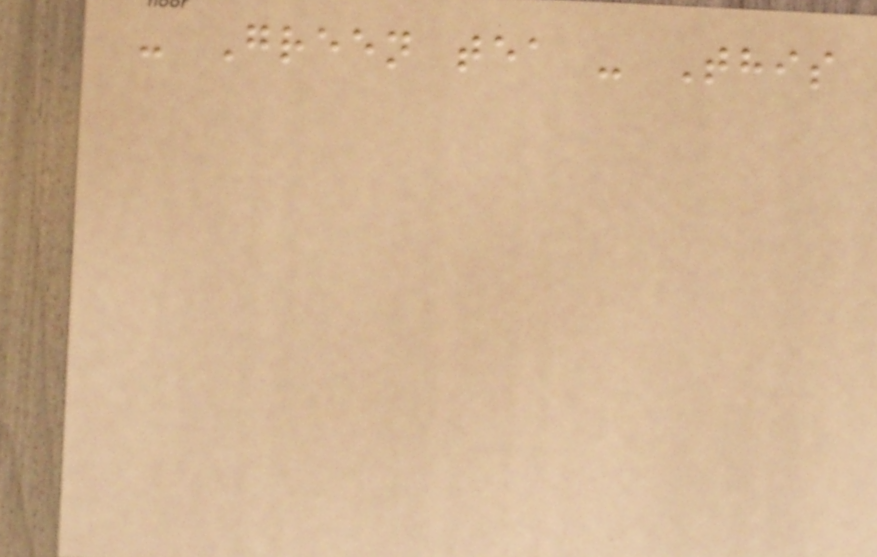- Green tea - This
